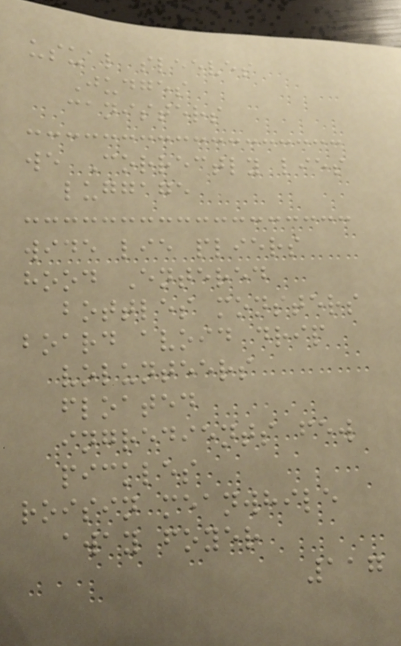usual sleeves
Judges
canisters
we Correctly lies
luggage
wide lie pliers
hood Entered
bottles monsters
board avoid drip
volunteers
floated
ingredients few
pickles
roisin meanwhile
away foyer
117
